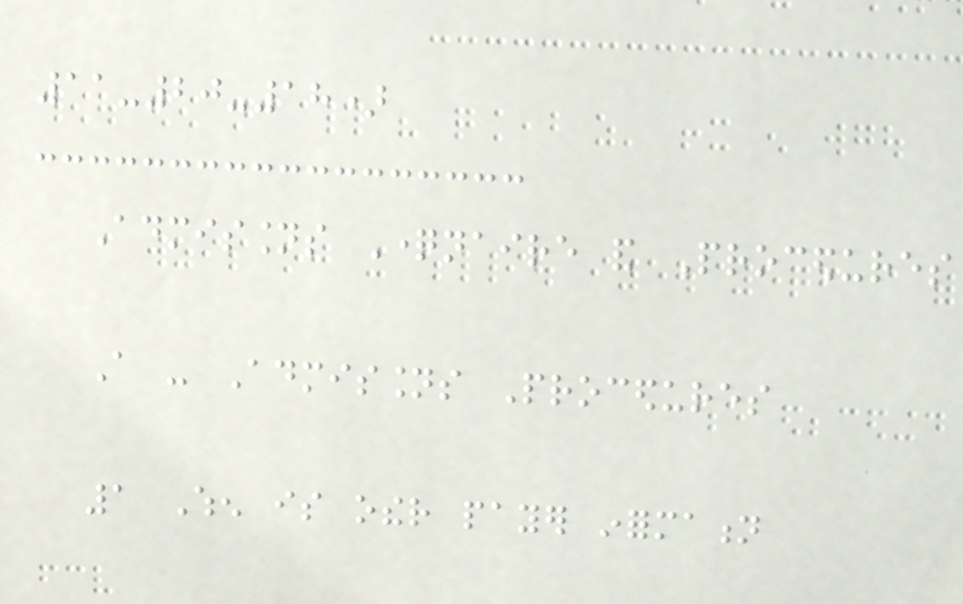11-20-18)
Admissions Questionnaire and Procedures
A - Admissions Procedures
1 When is other payer information
